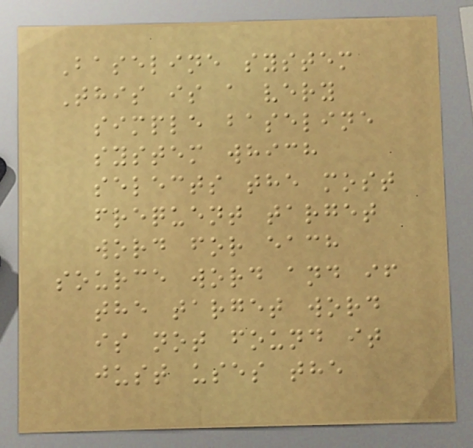Baseline system
This is a very
simple baseline
system which
selects the most
frequent target
word for each
source word and if
the target word
is not found it
just uses the
